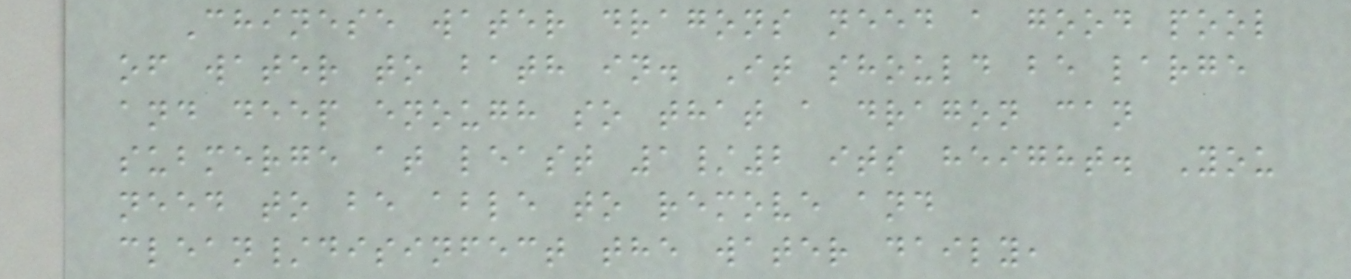Chinese water dragons need a good pool
of water to bath in. It should be large
and deep enough so that a dragon can
submerge at least 1/2 its height. You
need to be able to remove and
clean/disinfect the water daily,
